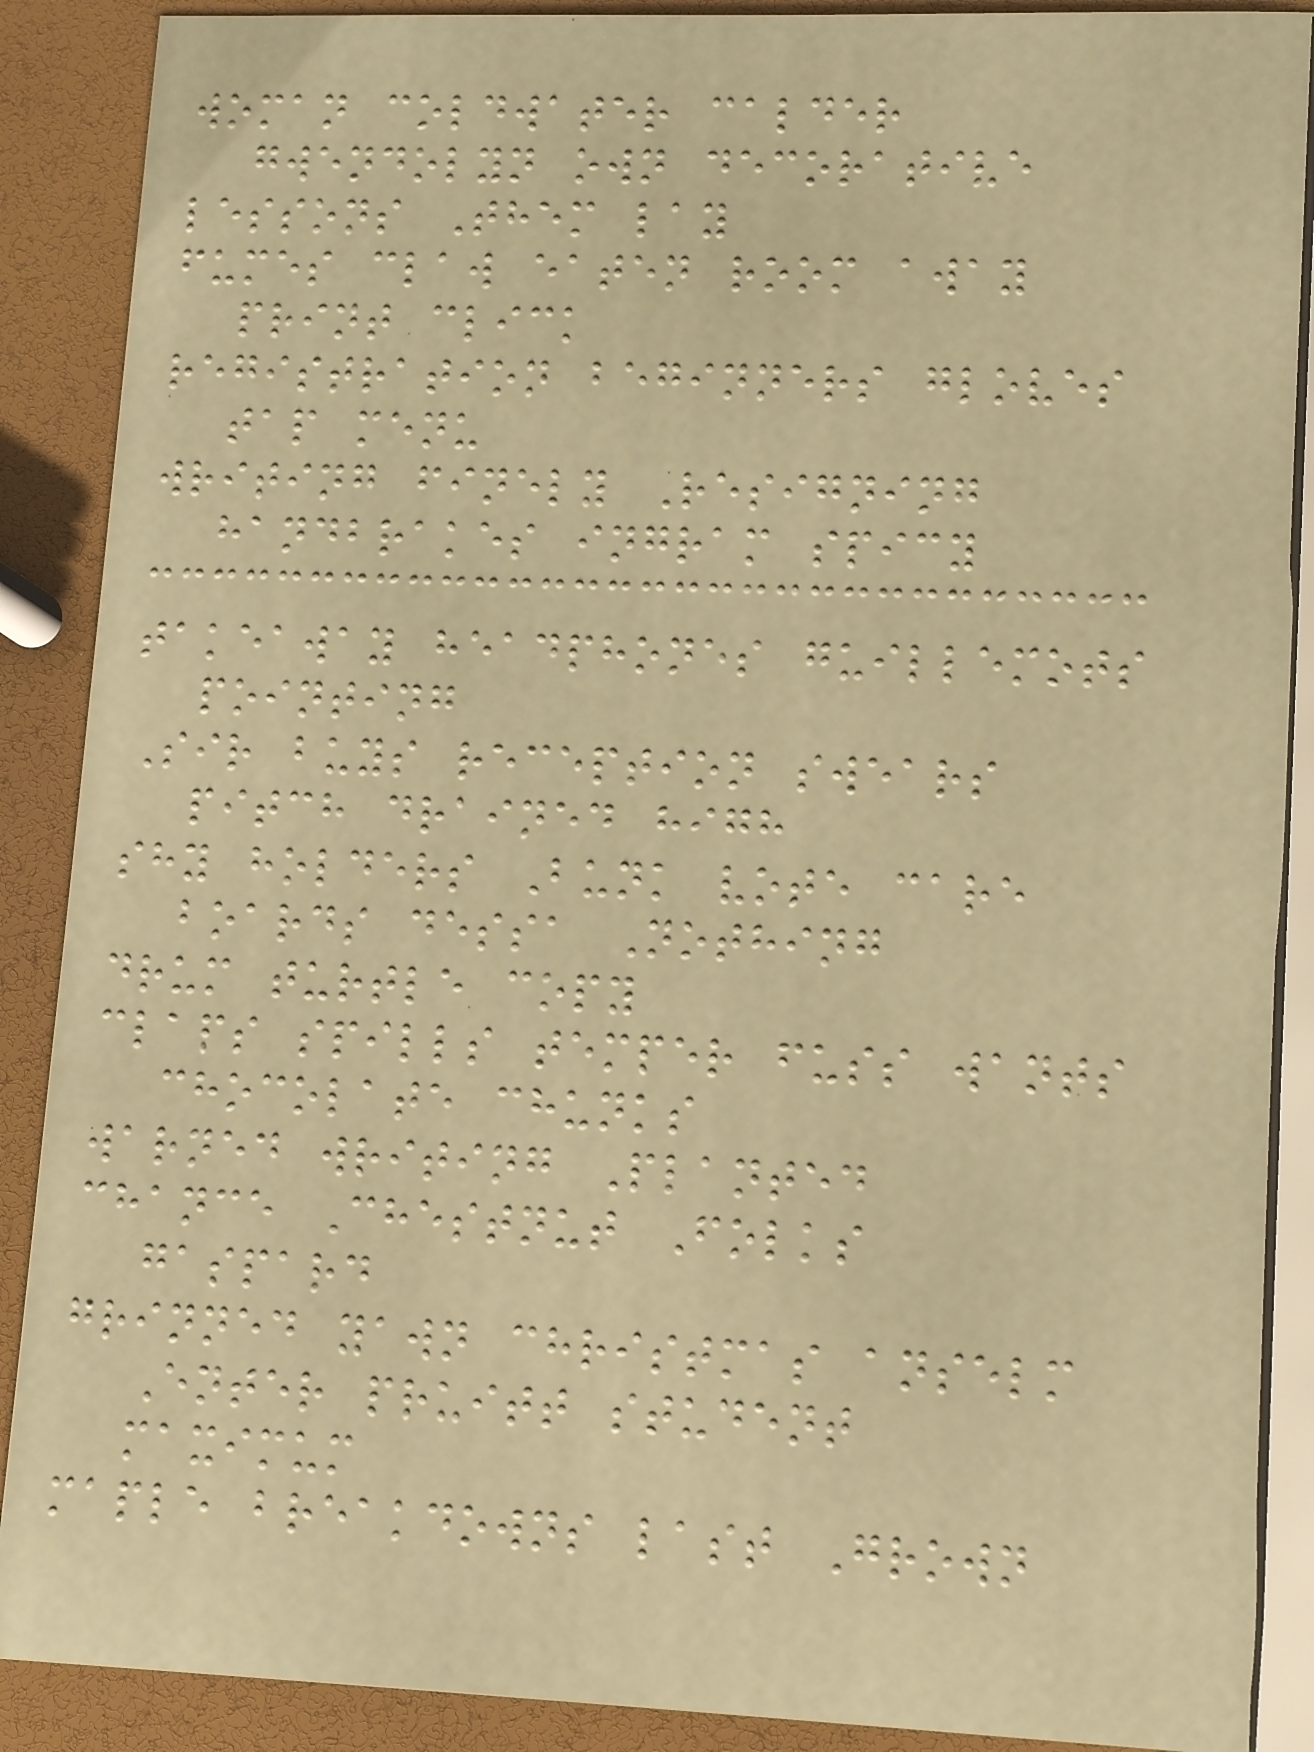woman coldwater calder
gwendolyn own decorative
lessons Them lay
fumes claw eaten room away
print click
registration beginners gloves
tap menu
writing finely Resigning
handbrakes ingram spicy
takeaway headphones guillemots
pointing
Sir buys reception swears
pitch drained high
shy holders Bunk vote care
boards dessa Nothing
drum turtle copy
claps spills temper fuss wants
chocolate chunks
warned writing Planted
chance Chestnut Folks
gaspard
grinned yawn christmas anselm
Enter pruitt student
maximum
maple breakdowns last Grown
